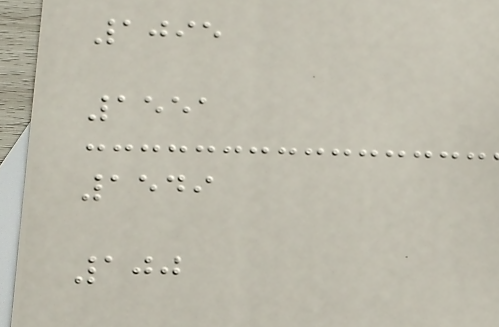1095
1551
1549
100
